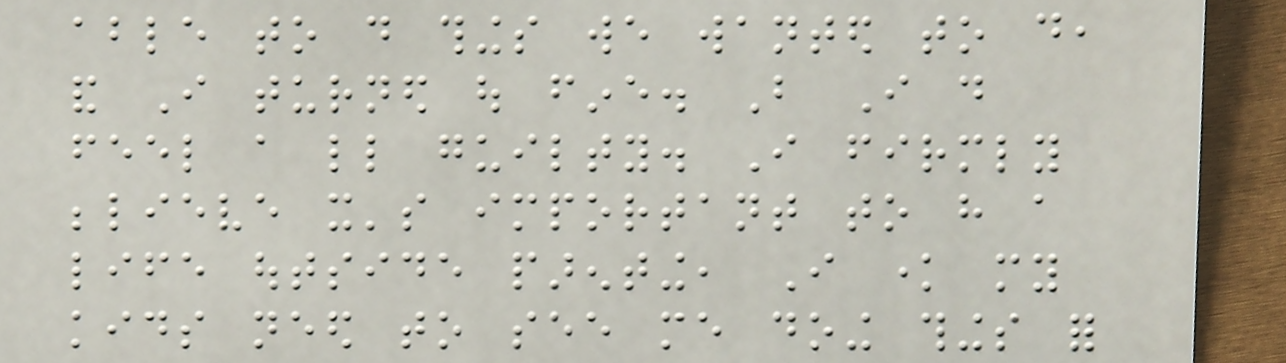able to do things we wanted to do,
and I turned out fine. But I do
feel a little guilty. I firmly
believe it's important to have a
life outside parenting, I know my
kids need to see me doing things for
